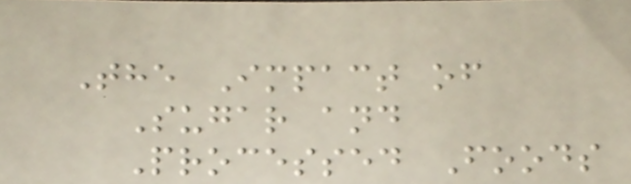The Impact of
Sugar and
Processed Foods
